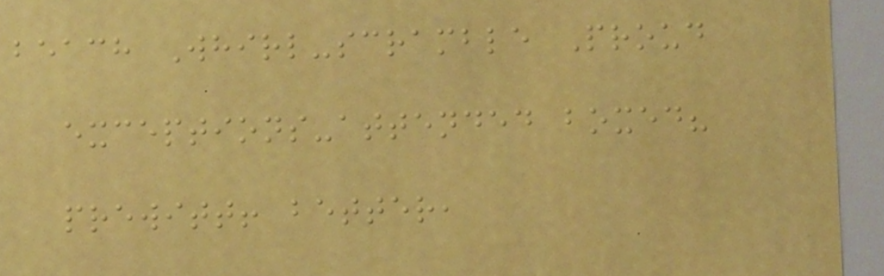beach Whirl-scramble Proud
exceptions-attended boxed?
prewitt! better,
